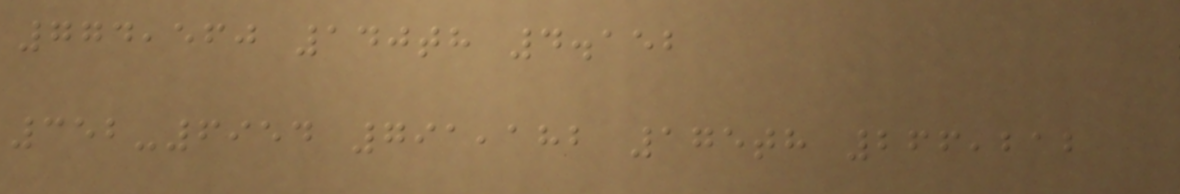774,560 140th 4.152
352-6954 791,182 175th 266,212
